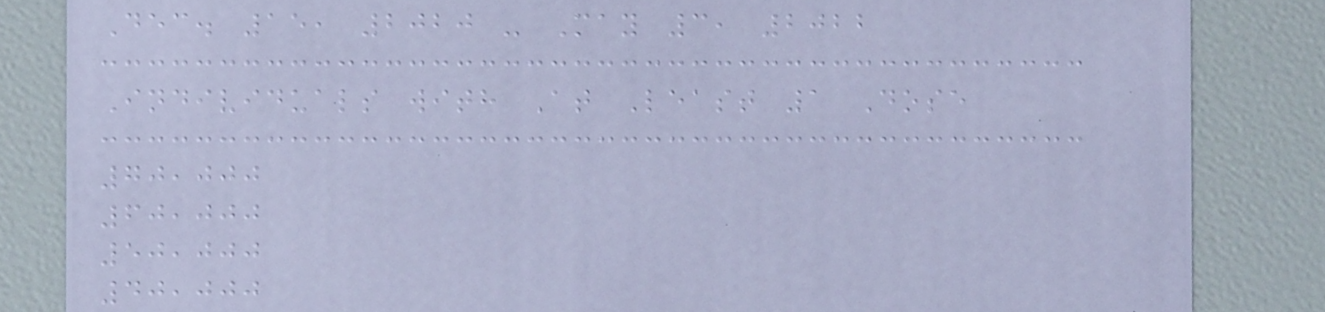Dec. 15, 2020 - May 3, 2022
Individuals with At Least 1 Dose
70,000
60,000
50,000
40,000
